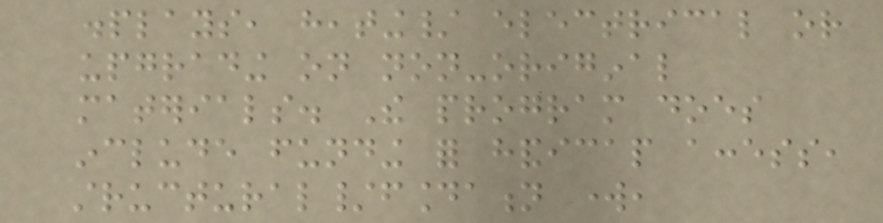displays, heating/ electrical or
upgrading on non-original
materials. The program does
include funding for handicap access,
structural/foundation work,
